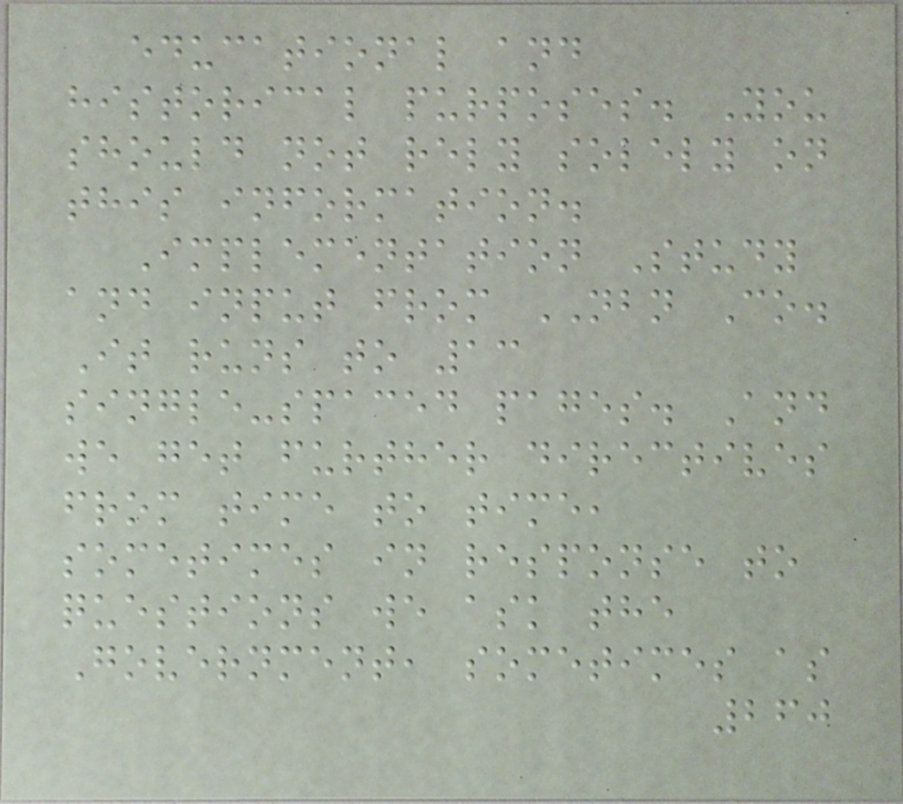educational and
historical purposes. You
should not rely solely on
this information.
Implementation Study
and input from NBN Co.
It runs to 13
single-spaced pages. And
we get further directives
from time to time,
sometimes in response to
questions we ask the
Government, sometimes as
260
